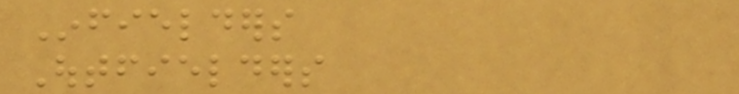Infielders
Outfielders
